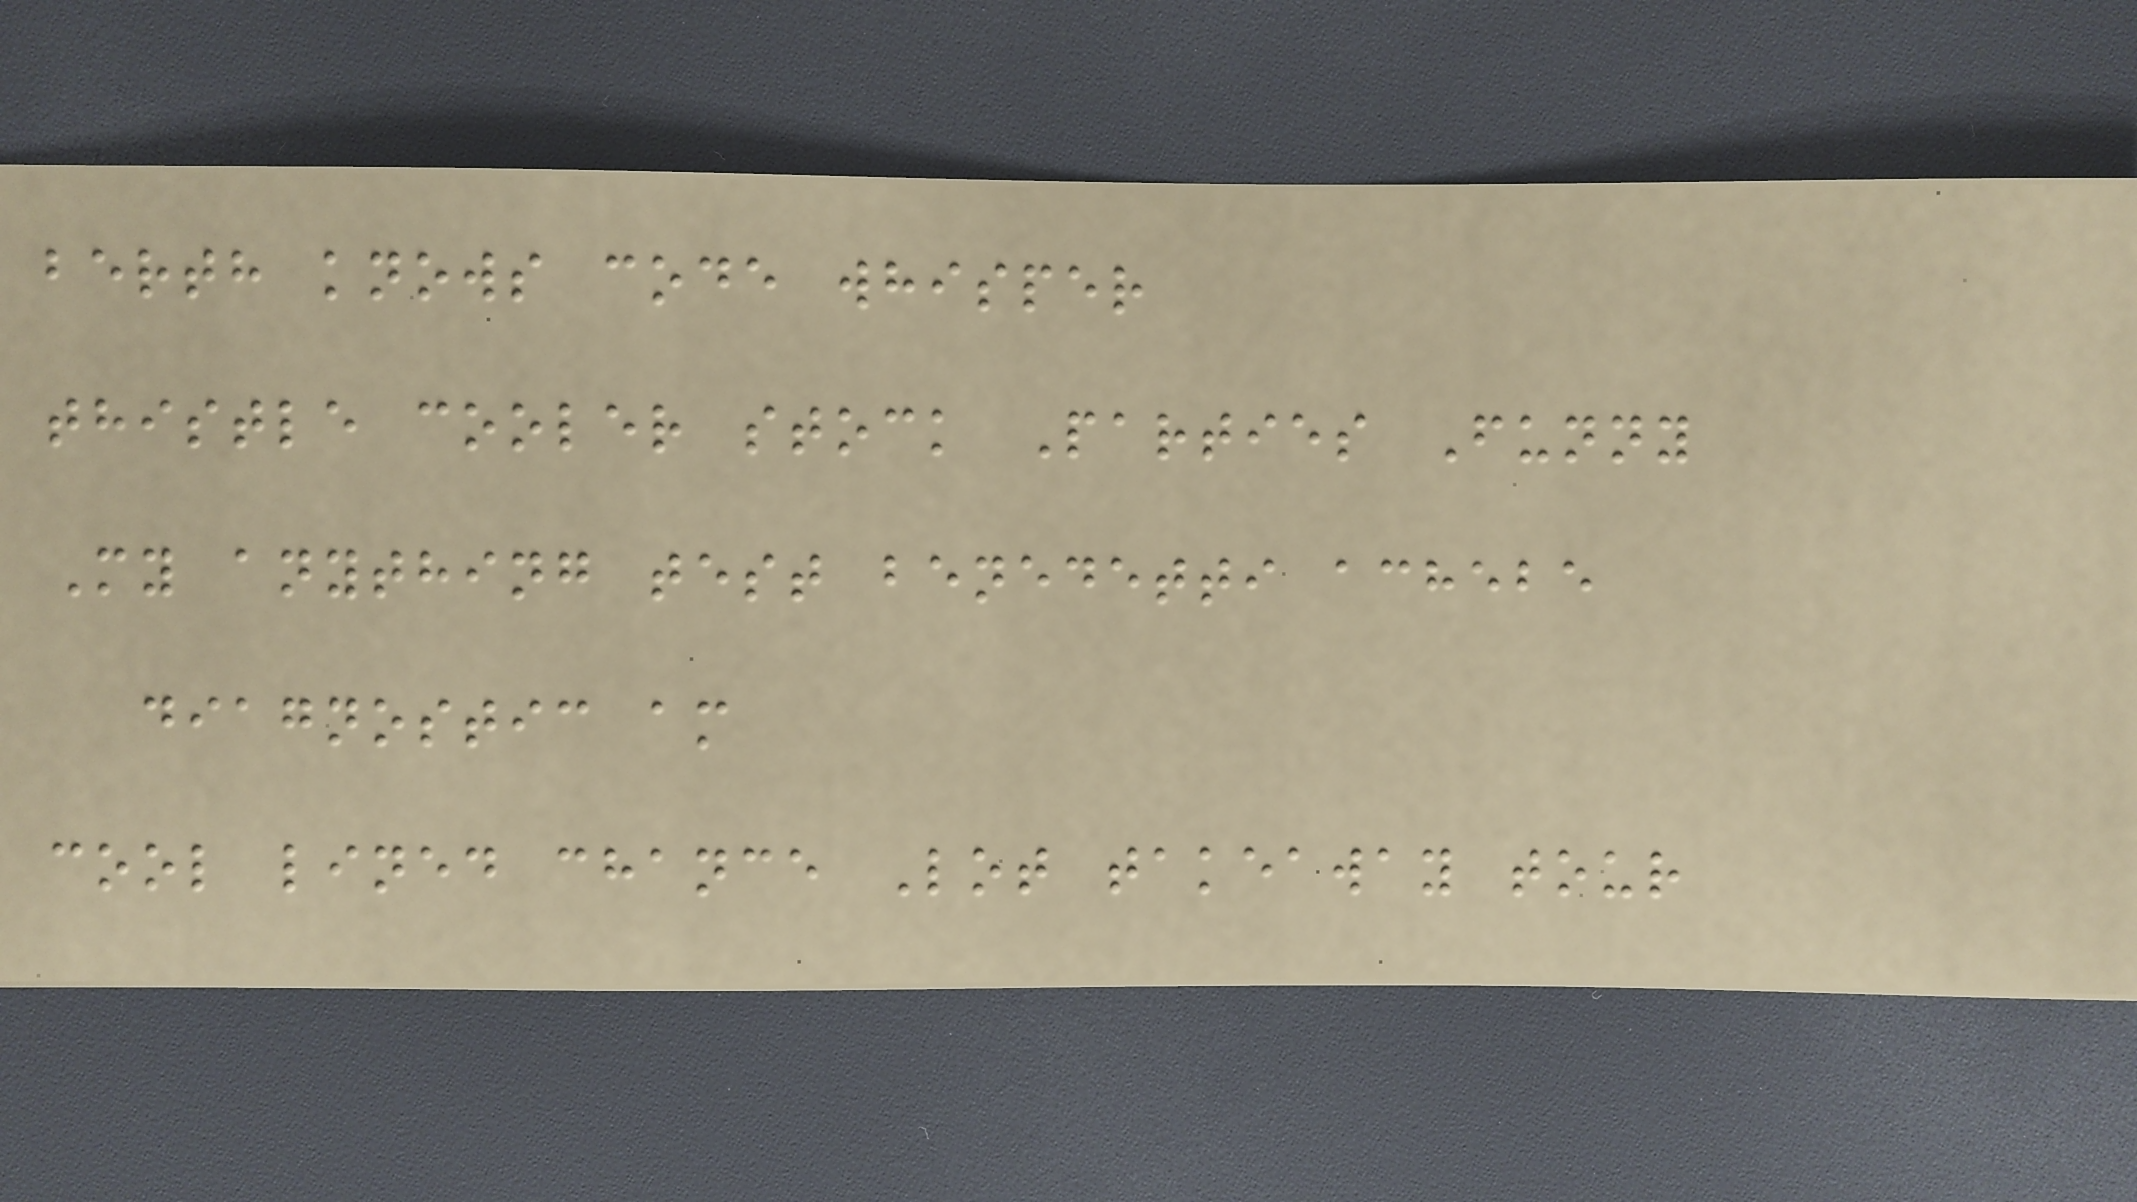berth knows code whisper
thistle cooler stock Parties Funny
My anything test benedetti achebe
diagnostic am
cool lined chance Lot takeaway tour
